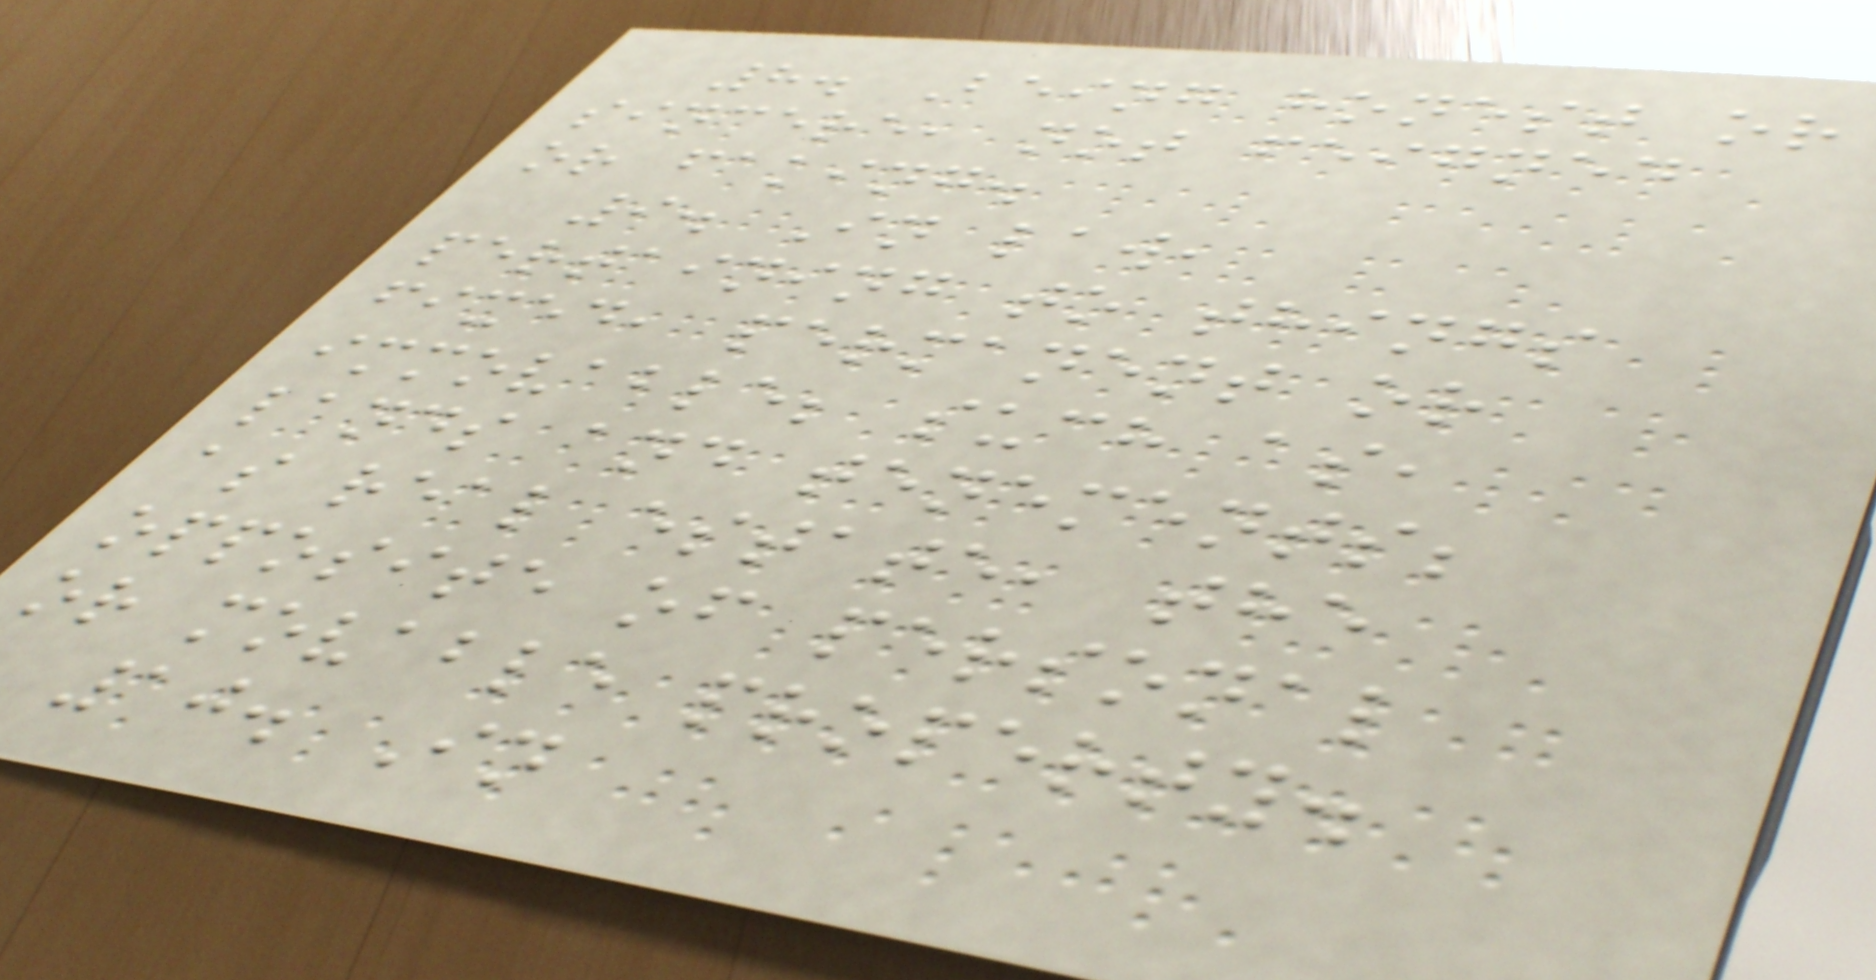8. Being honest or
sincere, not feigned
or faking.
9. In law,
pertaining to things
fixed, permanent or
immovable; such as,
lands and tenements;
as real estate, the
opposite of personal
or movable property.
10. In
